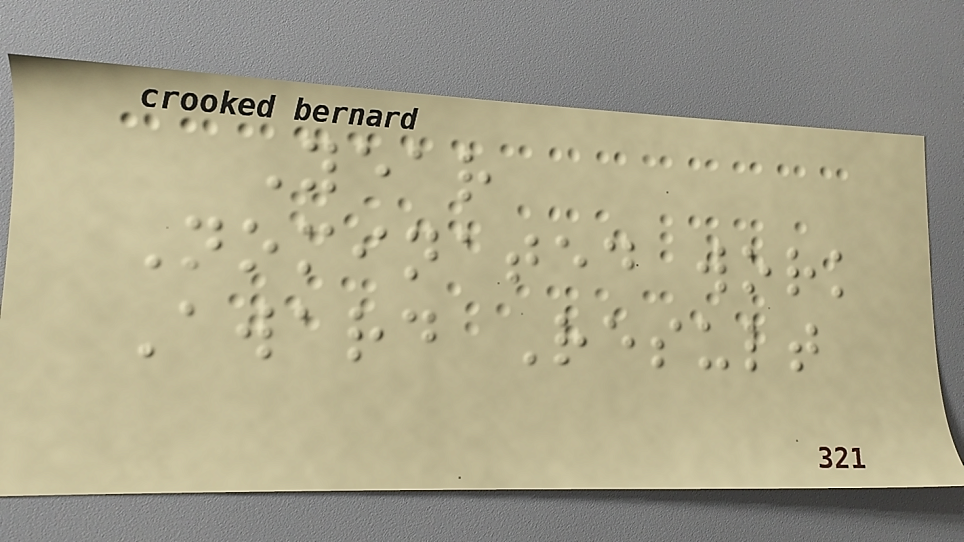Year
Nominated work
Award Result
